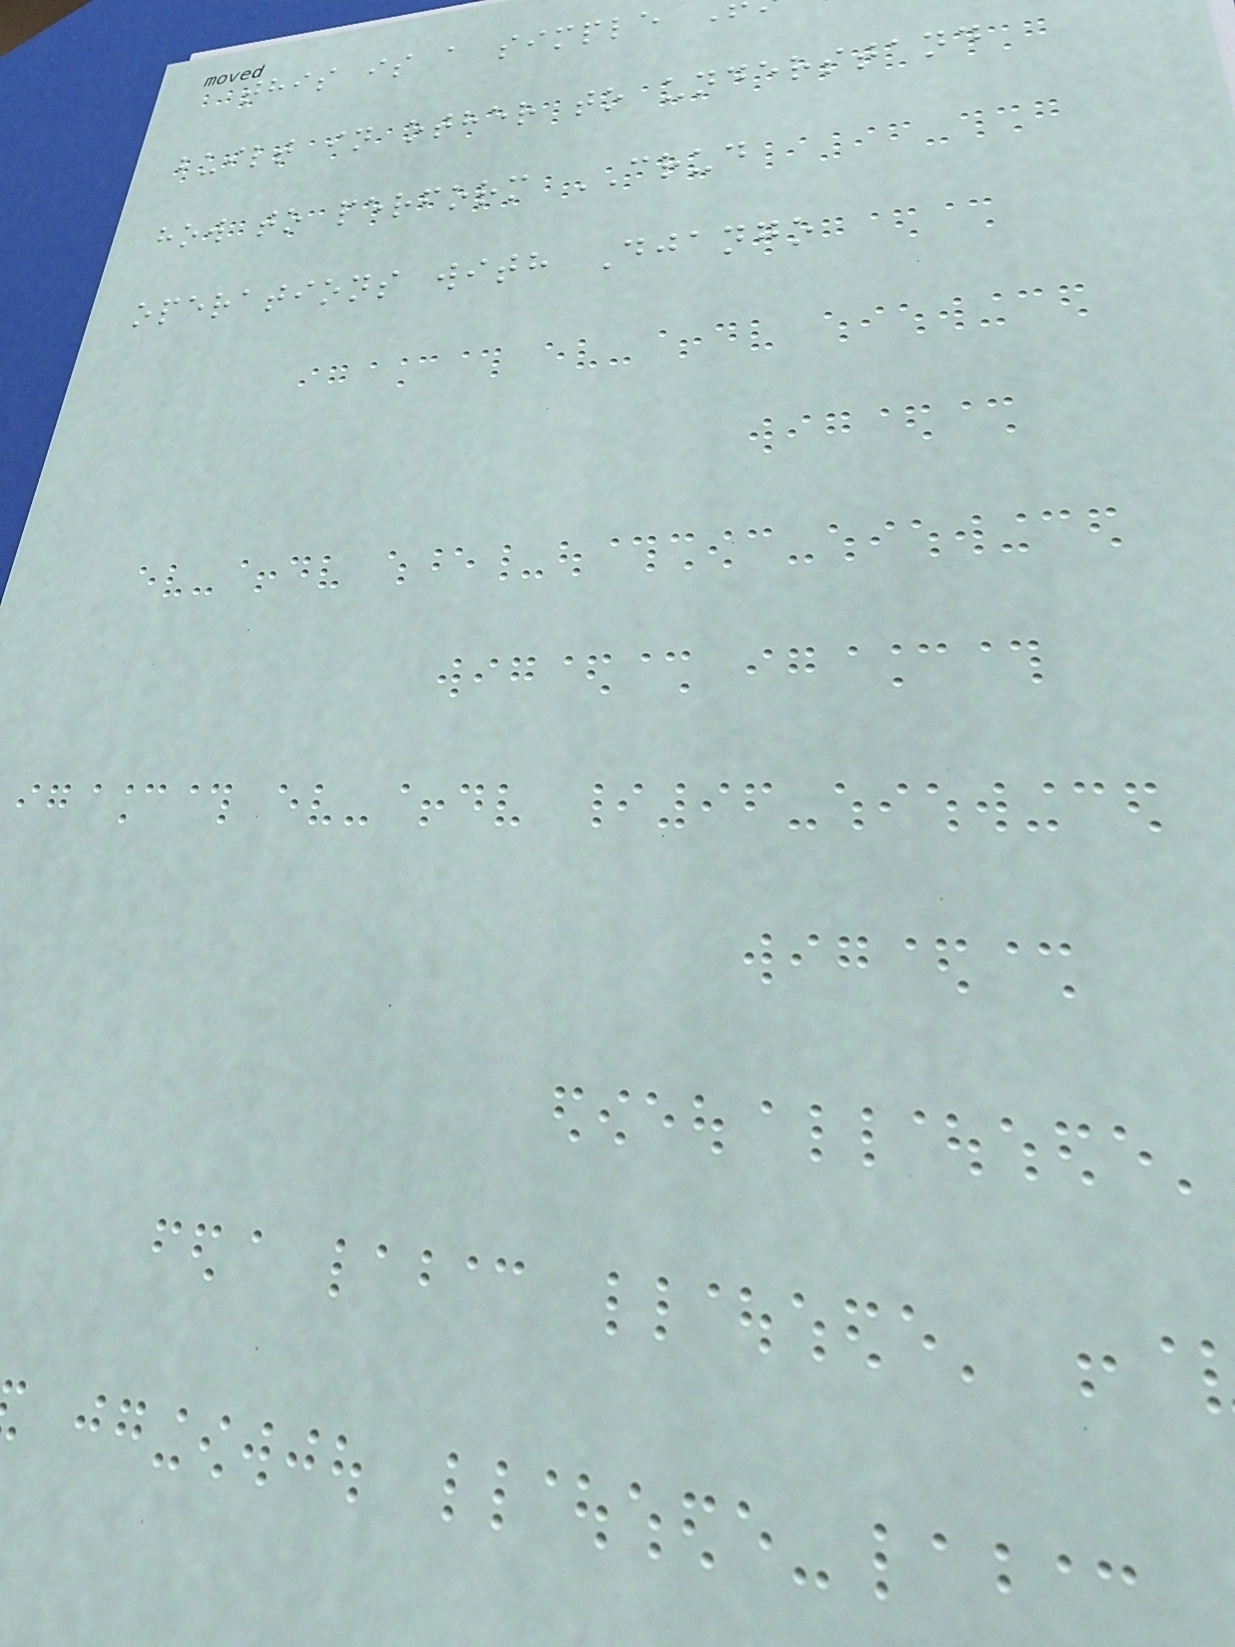this is a simple
built in other to understand
how to perform CRUD
operations with Django
